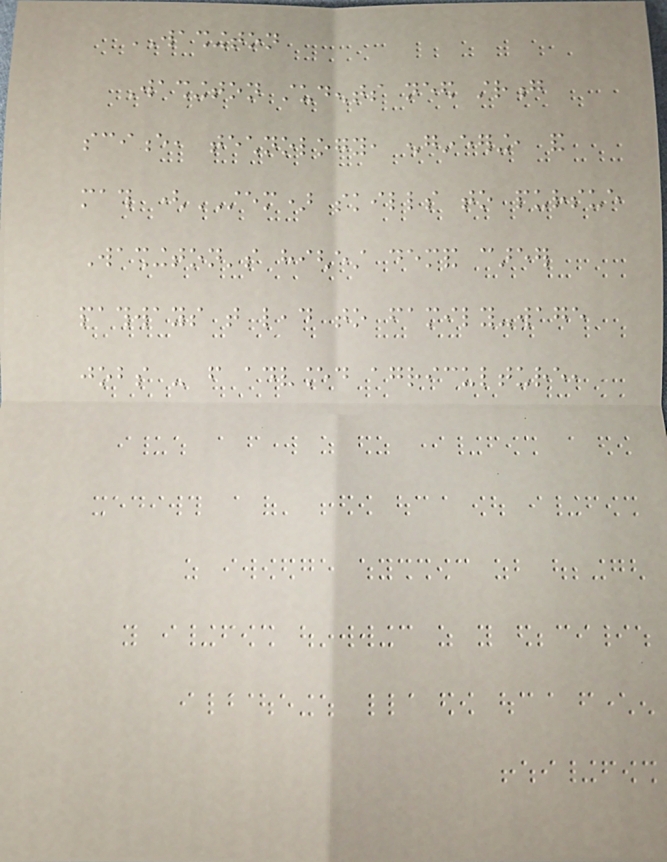WASHINGTON
Washington students need strong
science, technology, engineering, and
math (STEM) skills to pursue
Washington's highest demand career
pathways that lead to family-wage
jobs - from advanced agriculture,
